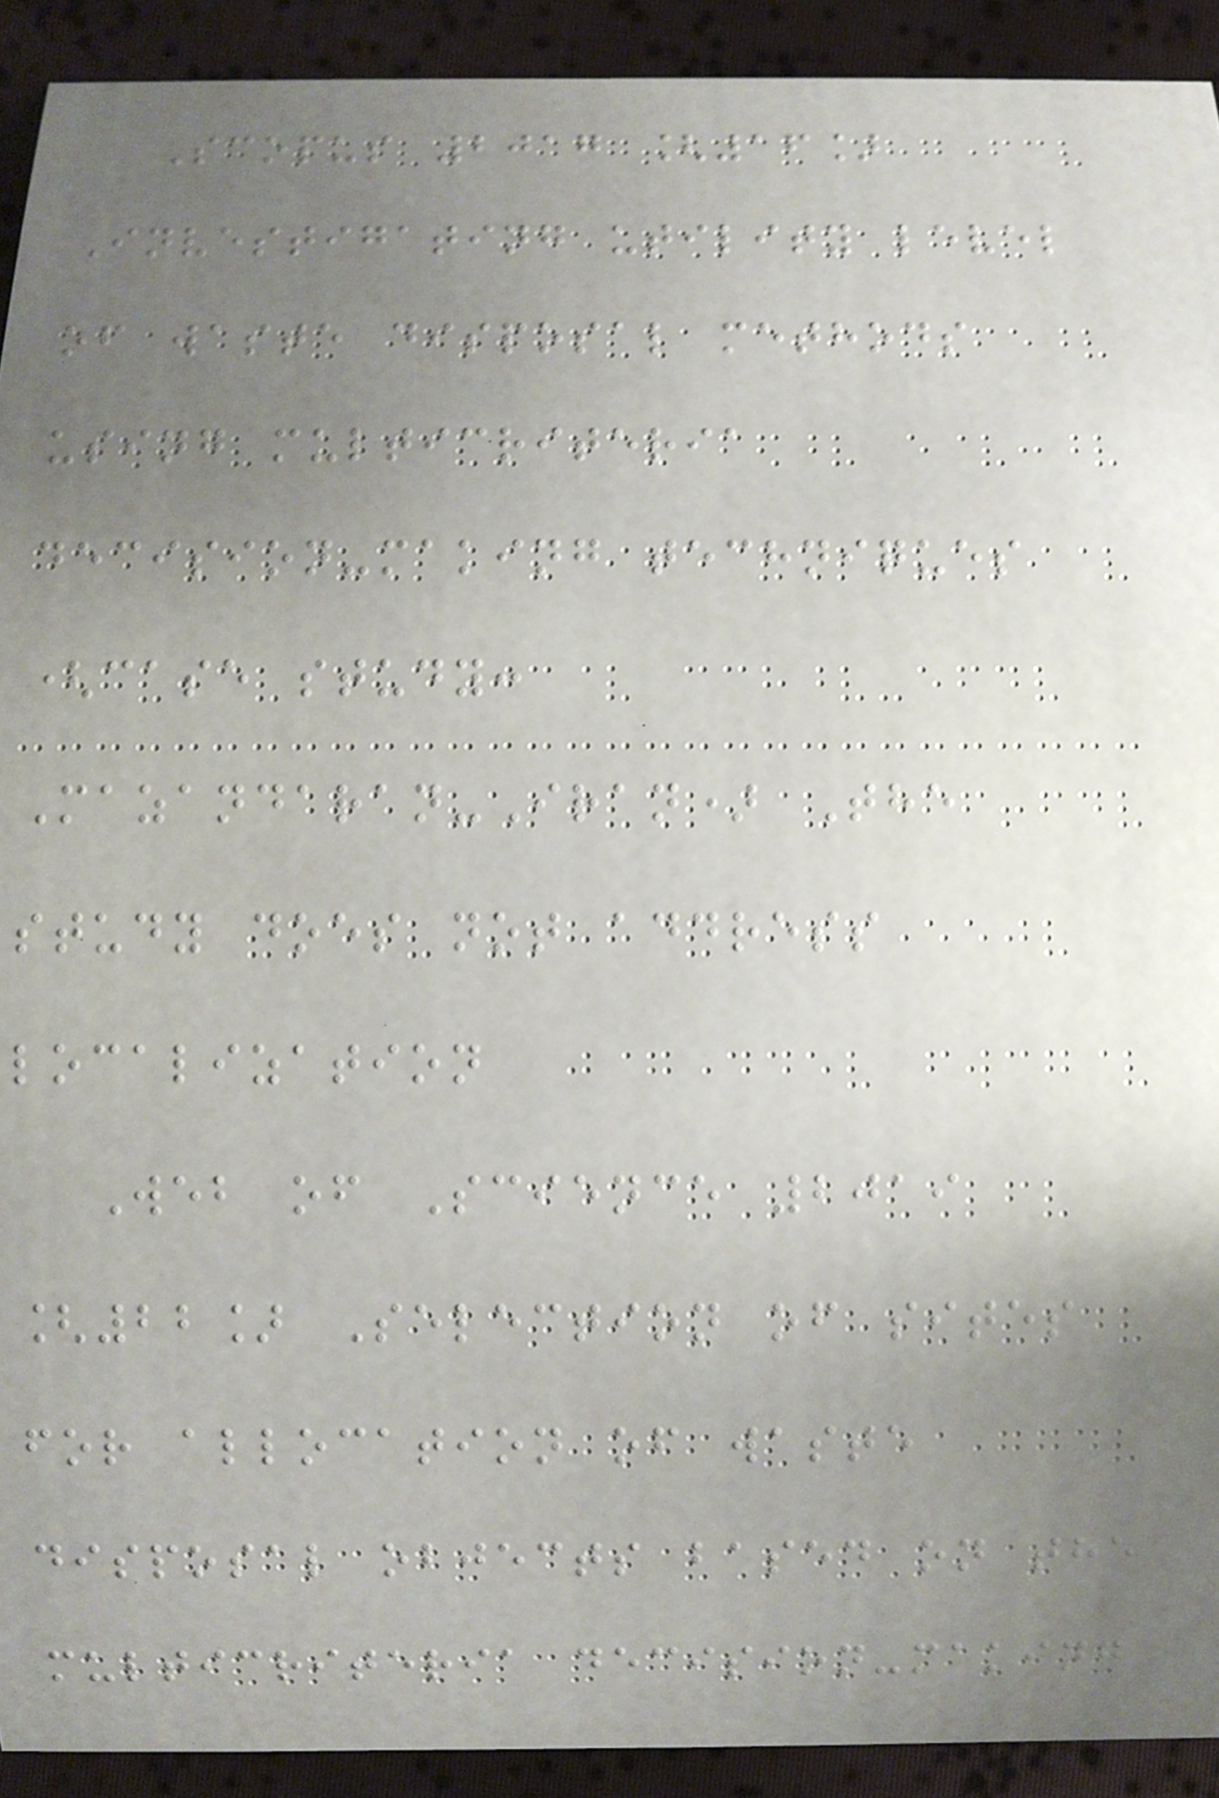Scopus 2017 [16]
Investigating utility level
of waste disposal methods
using multicriteria
decision-making techniques
(case study:
Mazandaran-Iran) The
study does not address
localization
Web of Science 2019
[22] Selection of sites
for allocation of waste
disposal objects based on the
multicriteria decision-making
